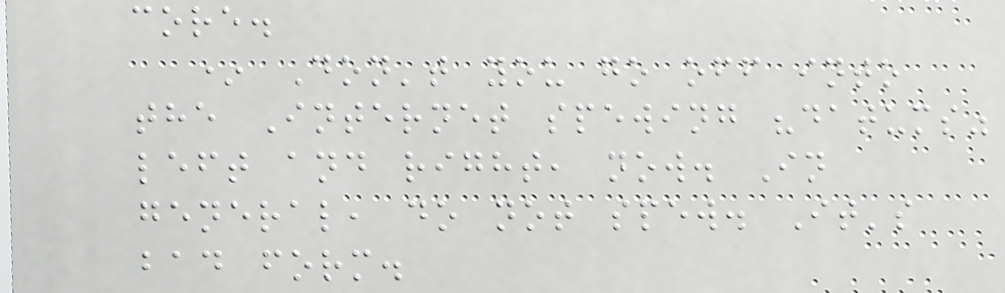core.
* Don't you go off into
the Internet spewing "datums"
left and right, now. In
general, do not spew. It's
bad form.
